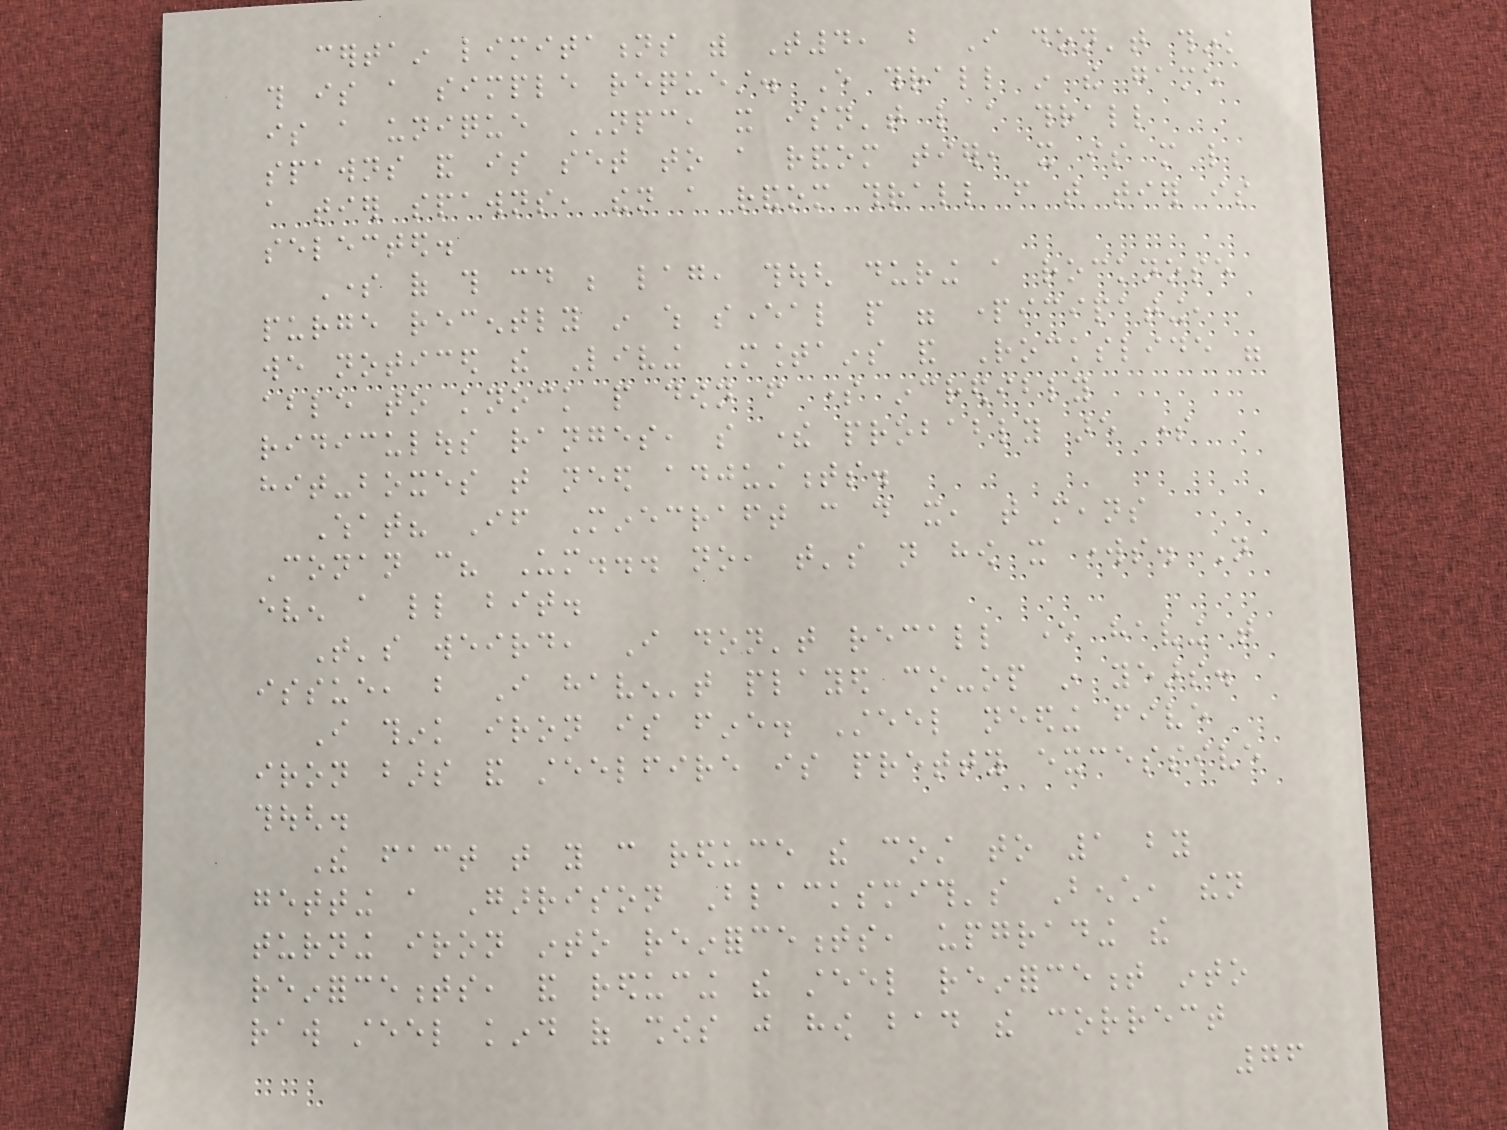certain limitations with T4, but I don't think
this is a simple request. Every thrall in the game
is a unique NPC, it isn't like a thrall
spawns and is set to a random tier, it is more like
a tier spawns, then a random thrall from that tier is
selected.
Some of this could be lag, though during a rocknose
purge recently in which several people were participating,
we noticed the Living Mountains and Rockslide were
able to knock people down from some incredibly
ridiculous ranges, so there probably are some
hit-boxes that need adjustments.
What? If Minecraft can do it, that means
Conan can? Um... no, that's not how it works. Not
even a little bit.
That's weird, I don't recall ever having that
issue, but I haven't played co-op in years.
I think iron is fine. Steel needing five
iron bars and steelfire is pretty excessive
though.
The fact that you can reduce the cost to 1 by
getting a Garrison Blacksmith's Bench, then
turning iron into reinforcements, upgrading the
reinforcements, and reducing the steel reinforcement into
raw steel kind of shows just how bad the correct
76
